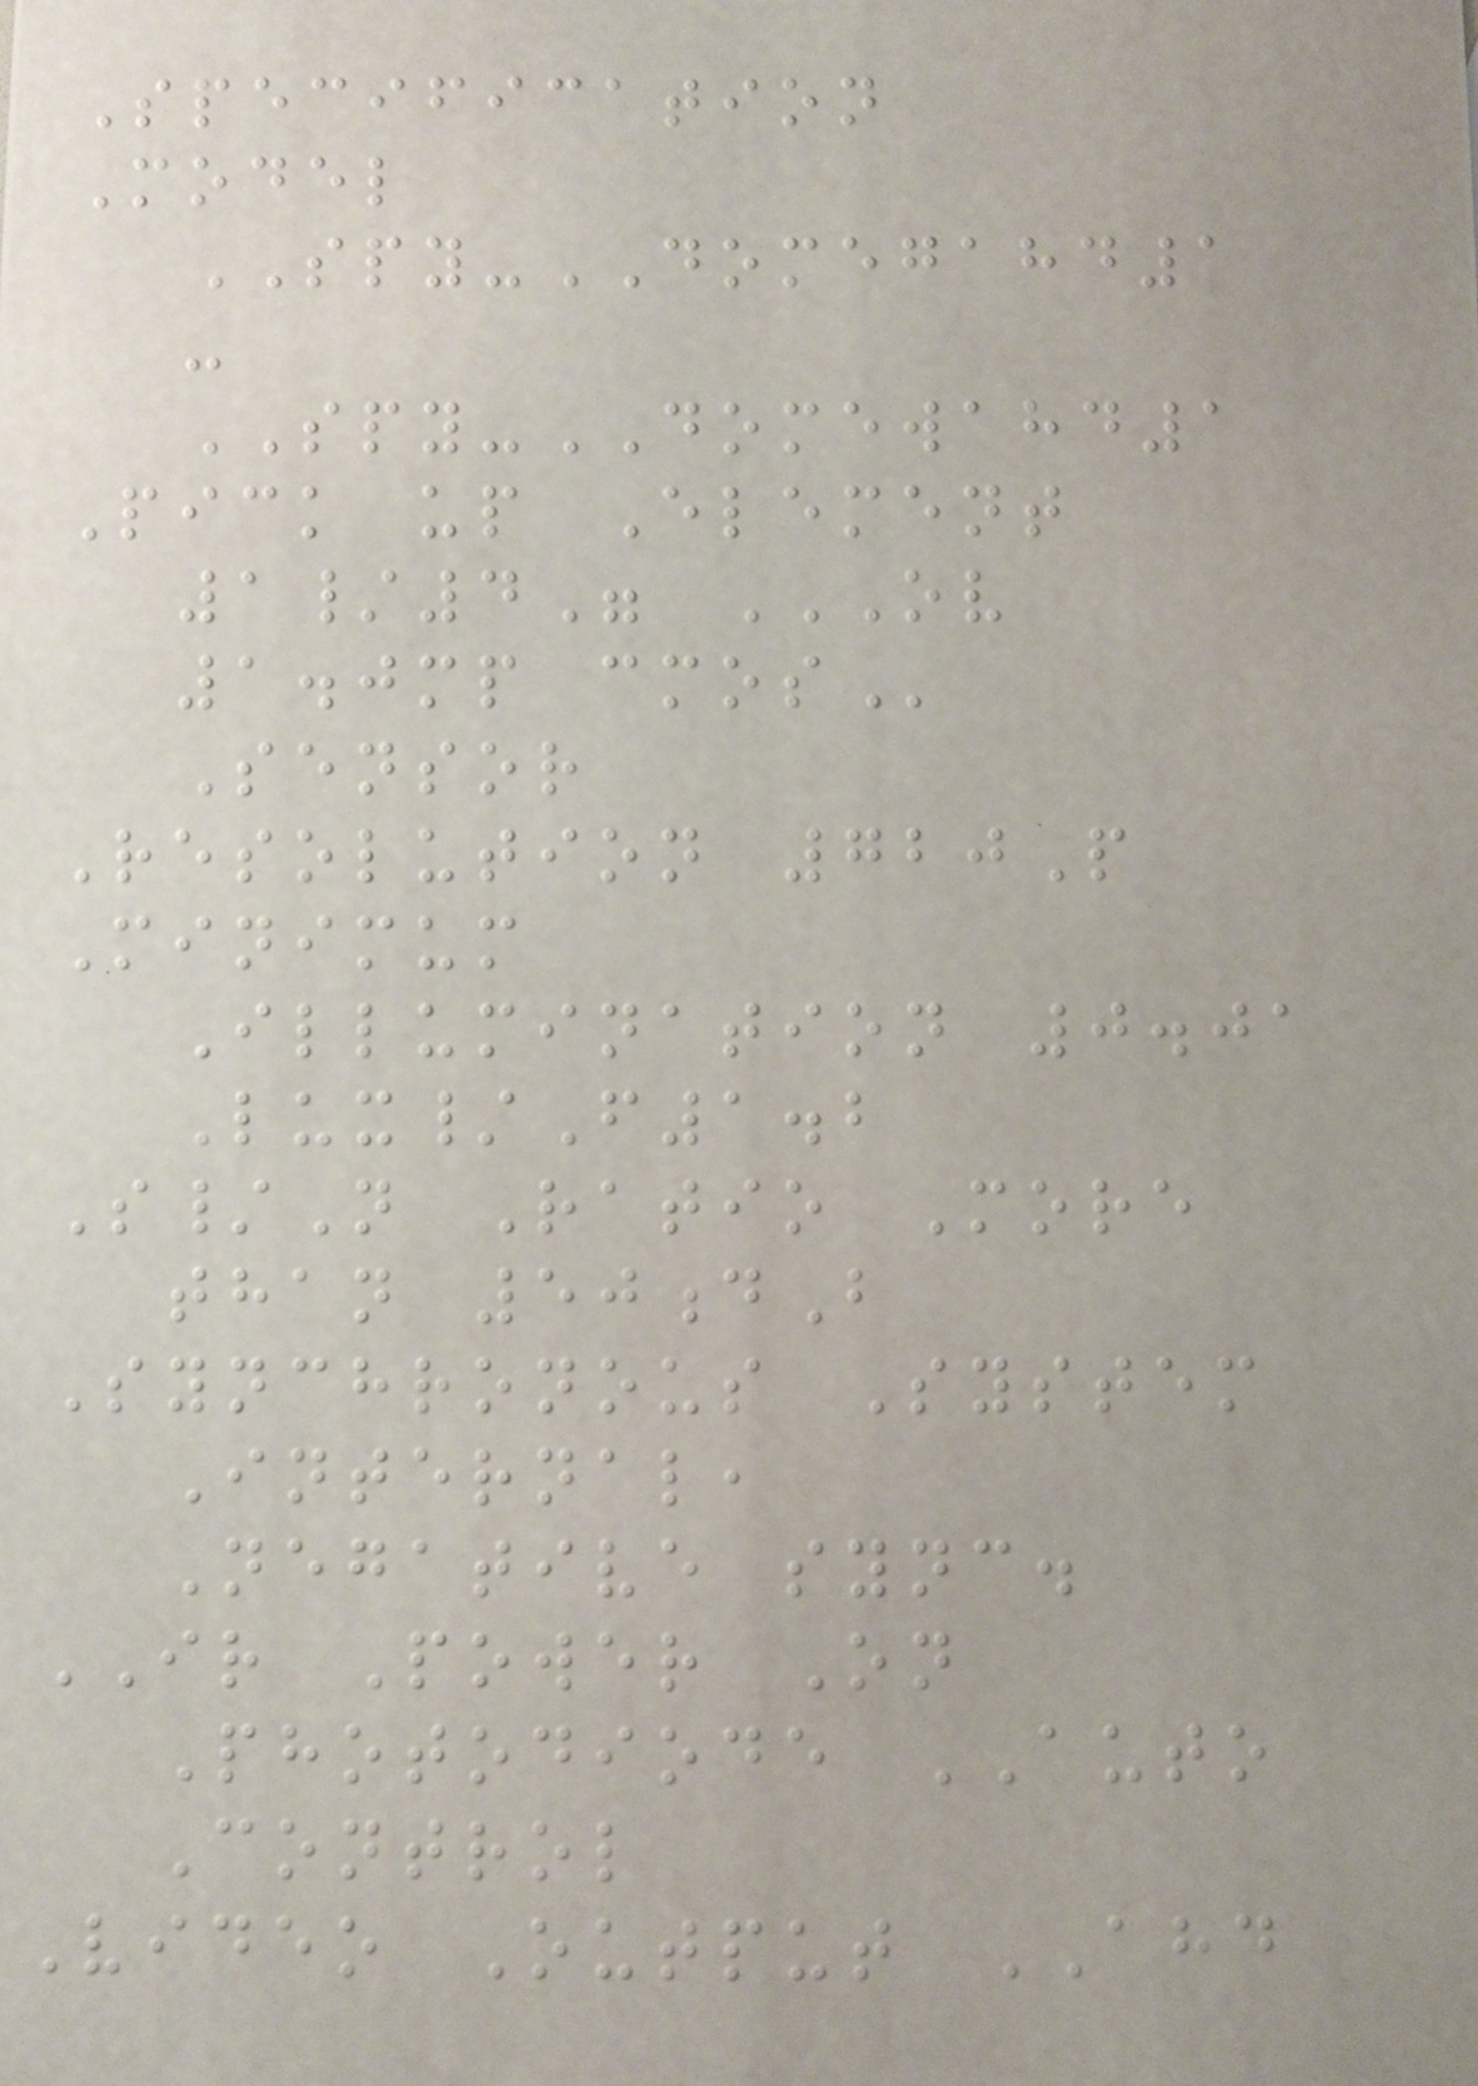Specification
Model
SPY-DOMEGAHD1
-
SPY-DOMEWAHD1
Pick up Element
1/4" OV
1.0MP CMOS
Sensor
Resolution 720P
Minimum
Illumination 0.01
Lux/F1.2
S/N Ratio More
than 50dB
Synchronous System
Internal,
Negative sync.
IR Power On
Photodiode AUTO
Control
Video Output AHD
